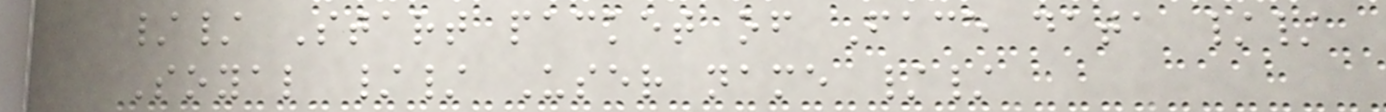// Start packet of Face data //
Soyal // User name //
